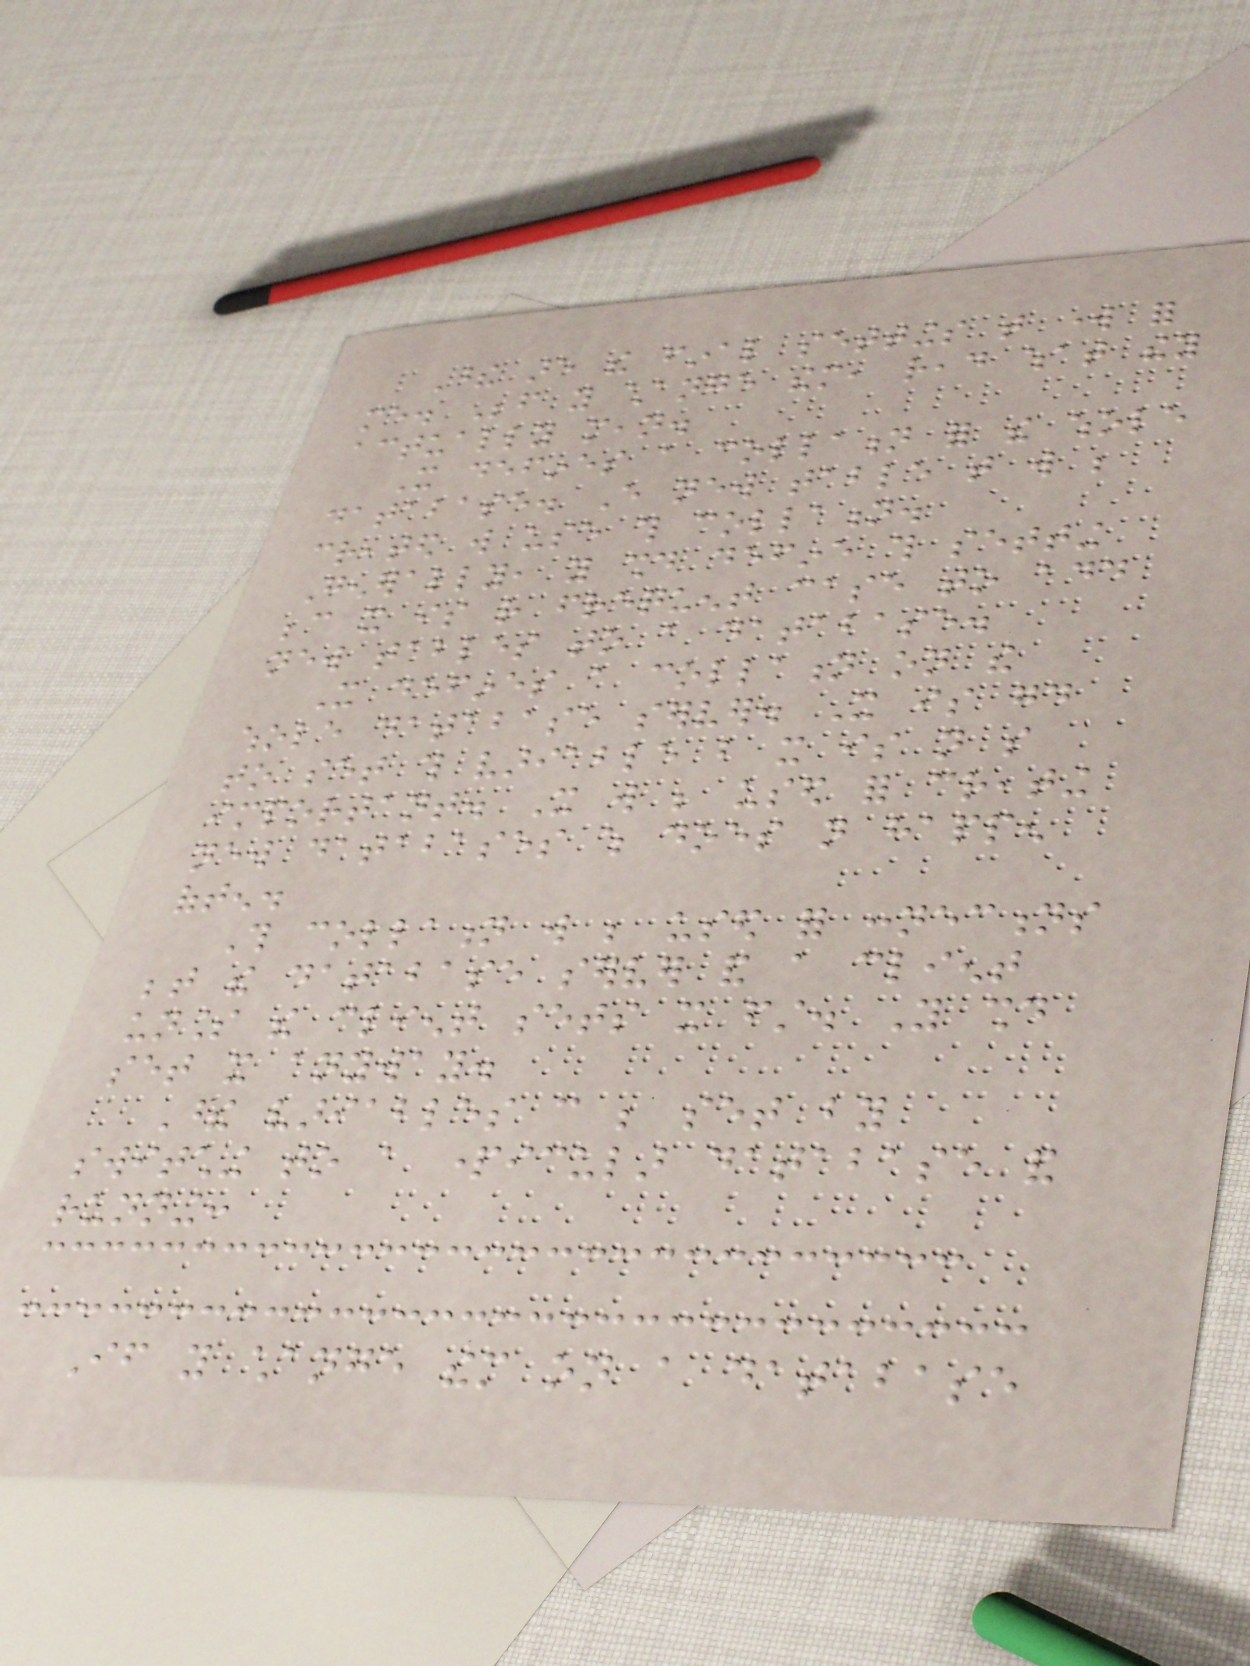These are the final settings that work for
me. Before you change them, read what they
actually mean.
It defines a collation for the whole
database. Every new table that will be
created will use this collation.
Generally, you should define this setting
because it is rather frequent case to add
new tables to a database.
It defines a collation on the
whole database server. It is good
to set this variable but it is not so
important. It will be used for creating
new databases which does not happen
often.
This collation will be used for connections
between the database server and a client
unless the client sets it first. You should
set it anyway.
These variables can be set by
switching to a particular database and
running:
If you change them on a database
